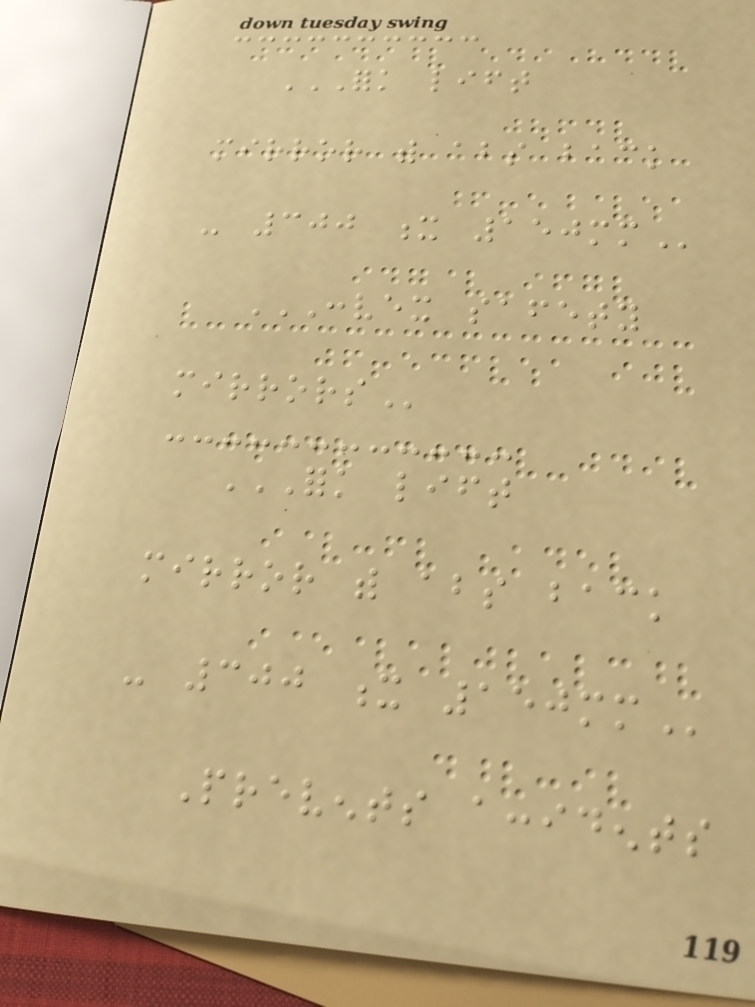FORK LIFT
MIRROR WITH ABS BACK
- 300 X 150MM
CONVEX SAFETY
MIRRORS
FORK LIFT
MIRROR WITH ABS BACK
- 300 X 150MM
Prevents accidents
